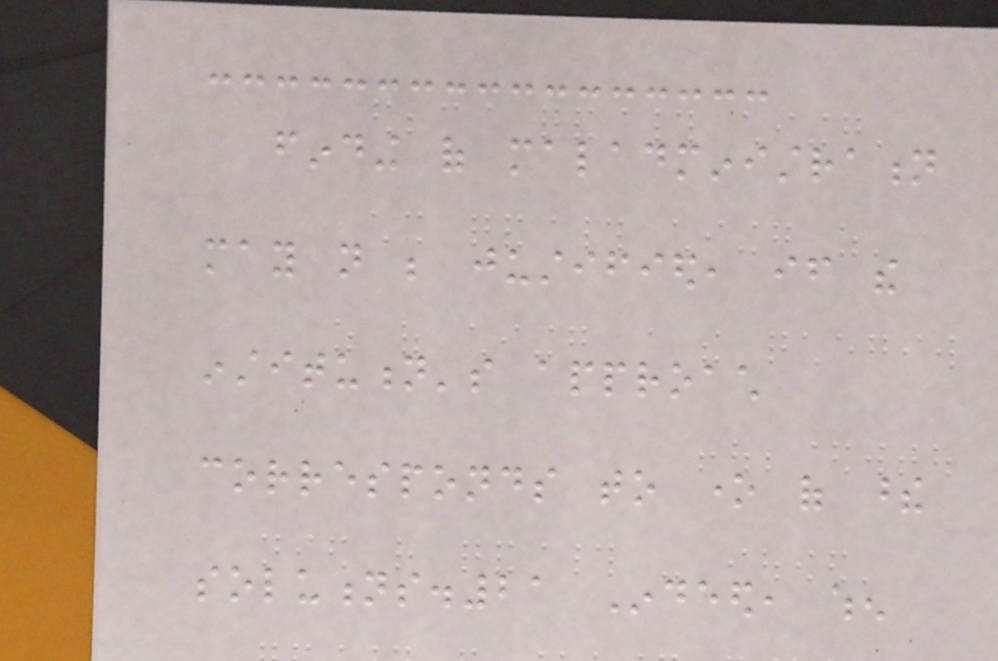finding of maladministration
may not be justified, if the
institution's approach
corresponds to one of these
solutions.21 Indeed, when
